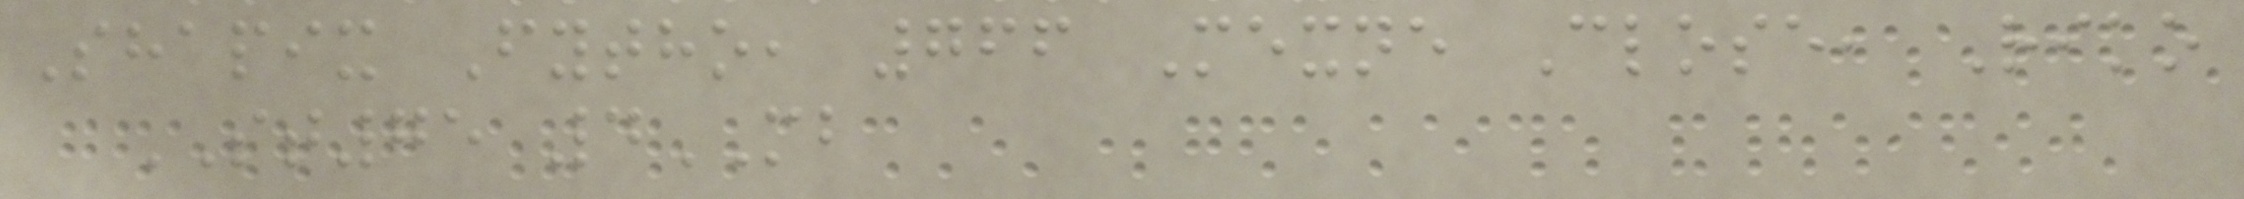Shapix Fytho, 766 Mexne Close, Riko
ST75 4MB
